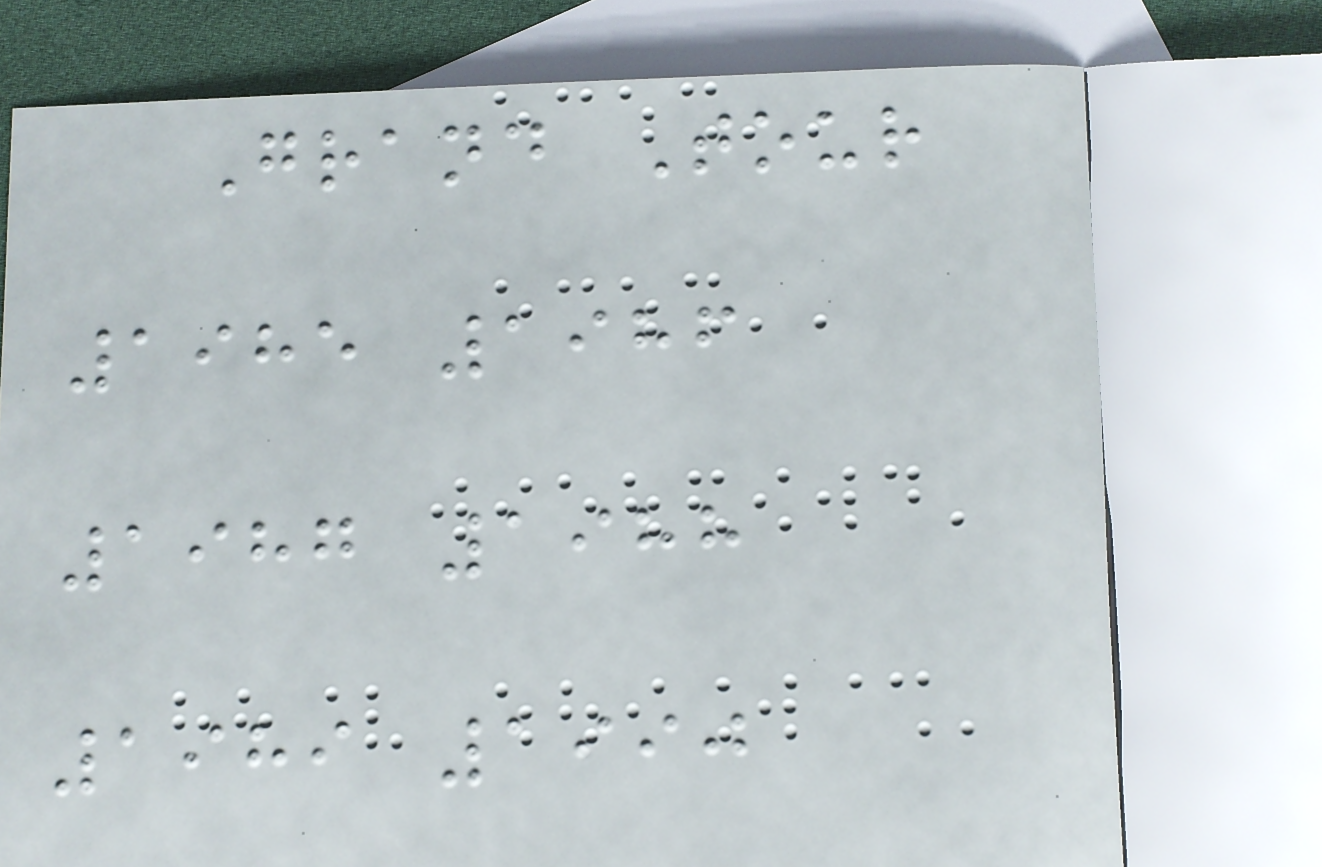Grand Tour
1985 1986
1987 1988
1989 1990
